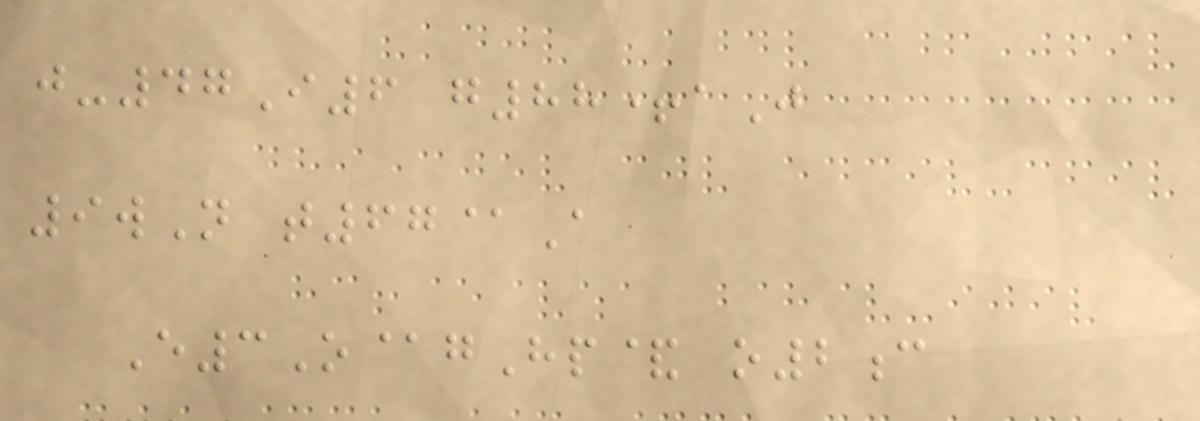j-47I6 g88+aJ
9wN t67@A
E3O@gHp& o2c
